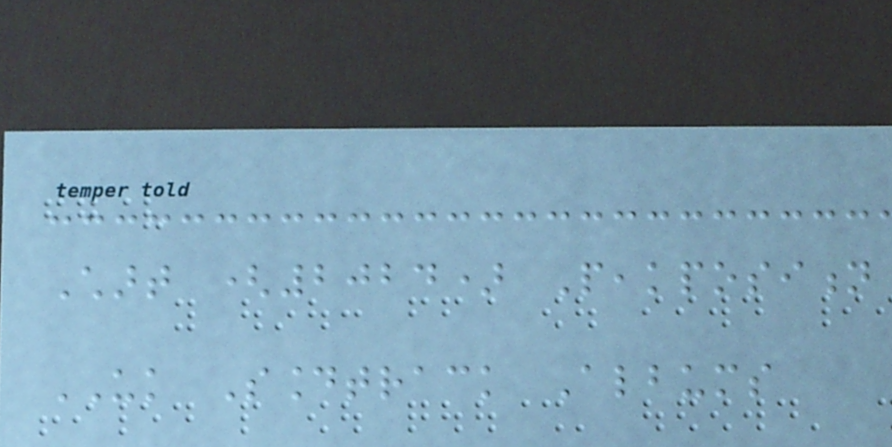Chart (2024) Peakposition
UK Soundtrack Albums
